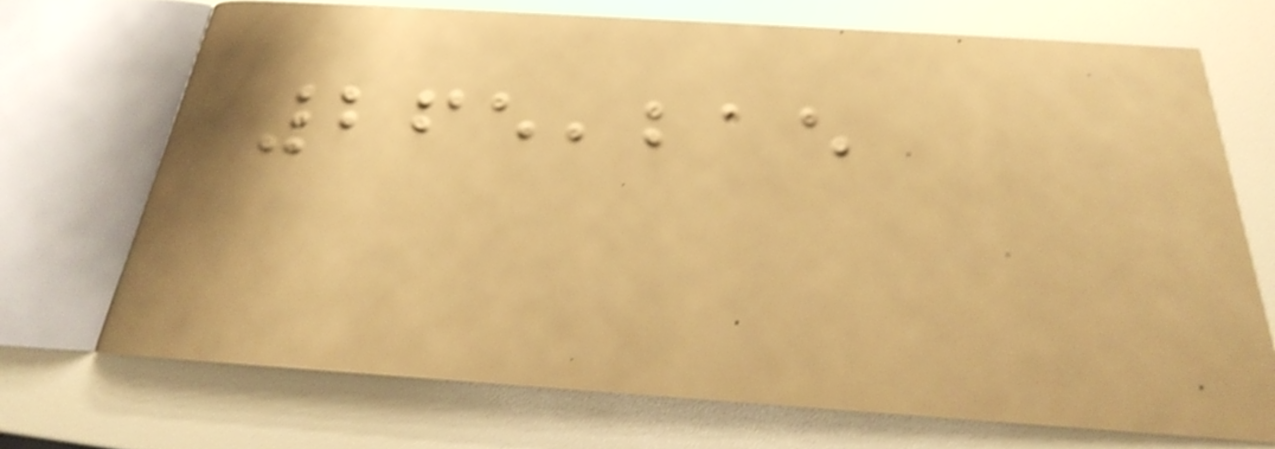265,215
